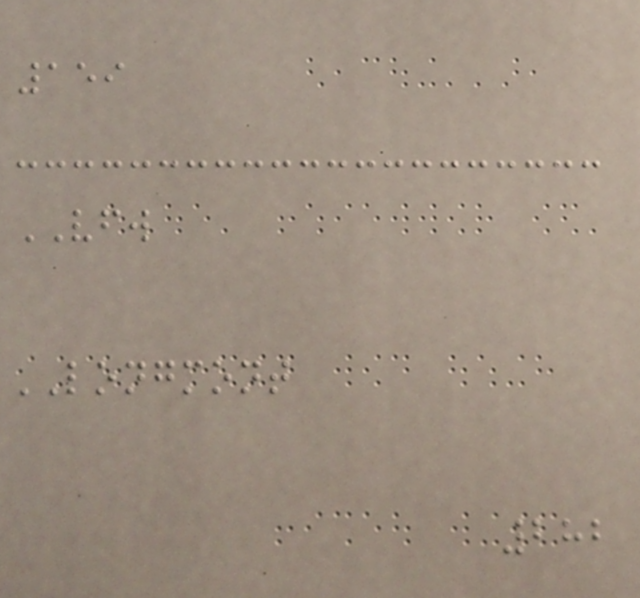159
VFW
LONGMONT
282
